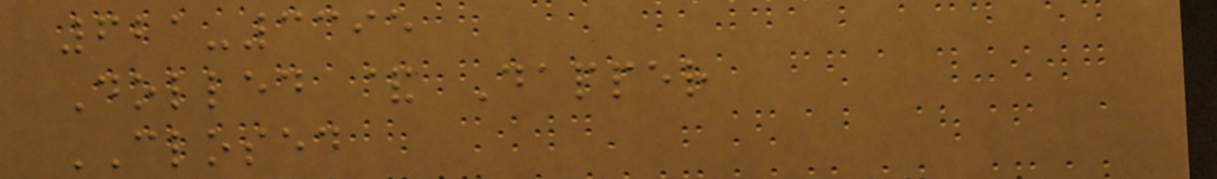621-3395
Dolled & Dapper
CLOSED
